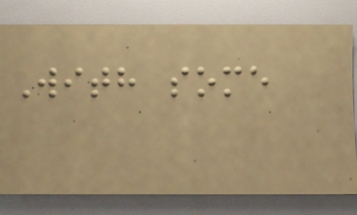With some
